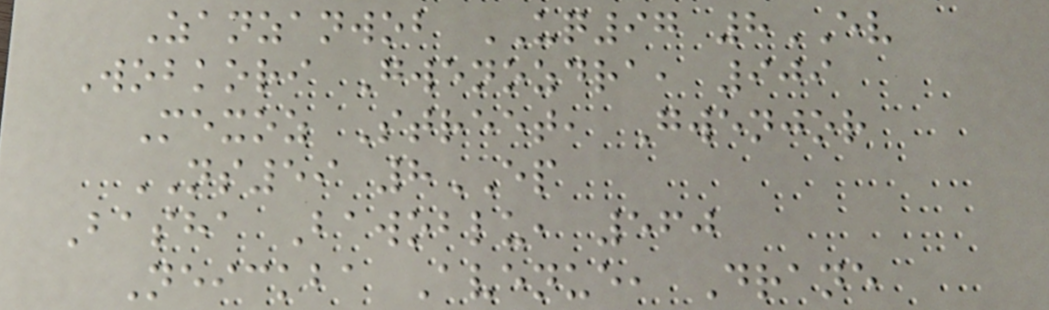Zanzanwob UQ97 8EV
Wobkori Gwenozdra, 909
Mexoz Street, Gwenjor
NS59 8EP
Basha Bawoblu, 560
Neickba Avenue, Drane
